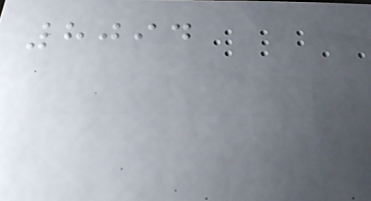8094
